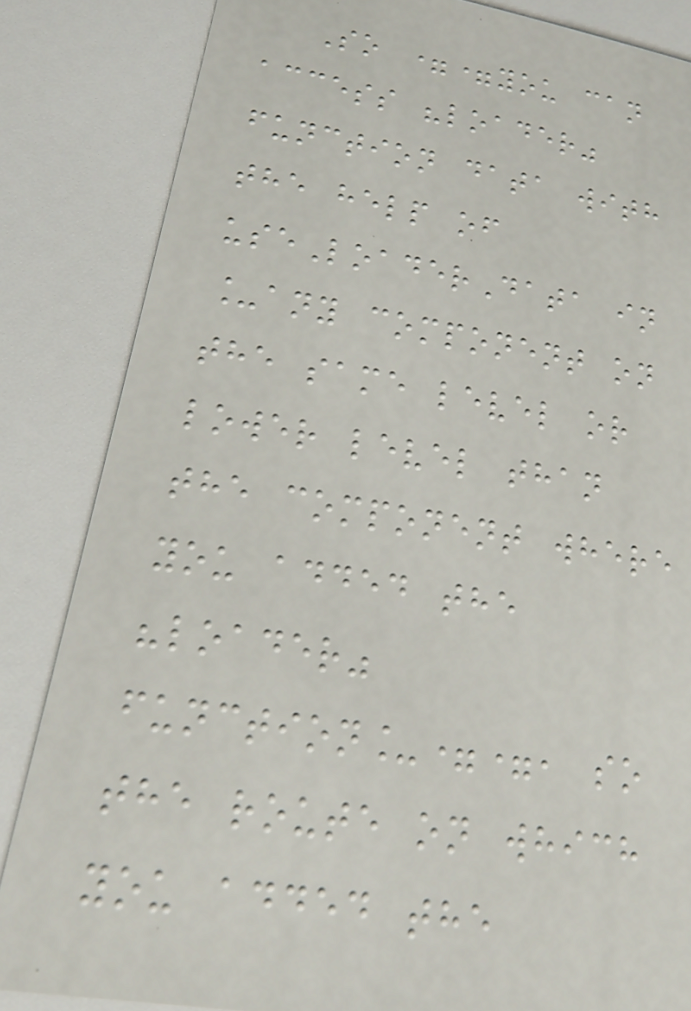So ==you can
access "loader"
function data with
the help of
useLoaderData in
_any component on
the same level or
lower level than
the component where
you added the
"loader"
function_==, so
the route on which
you added the
